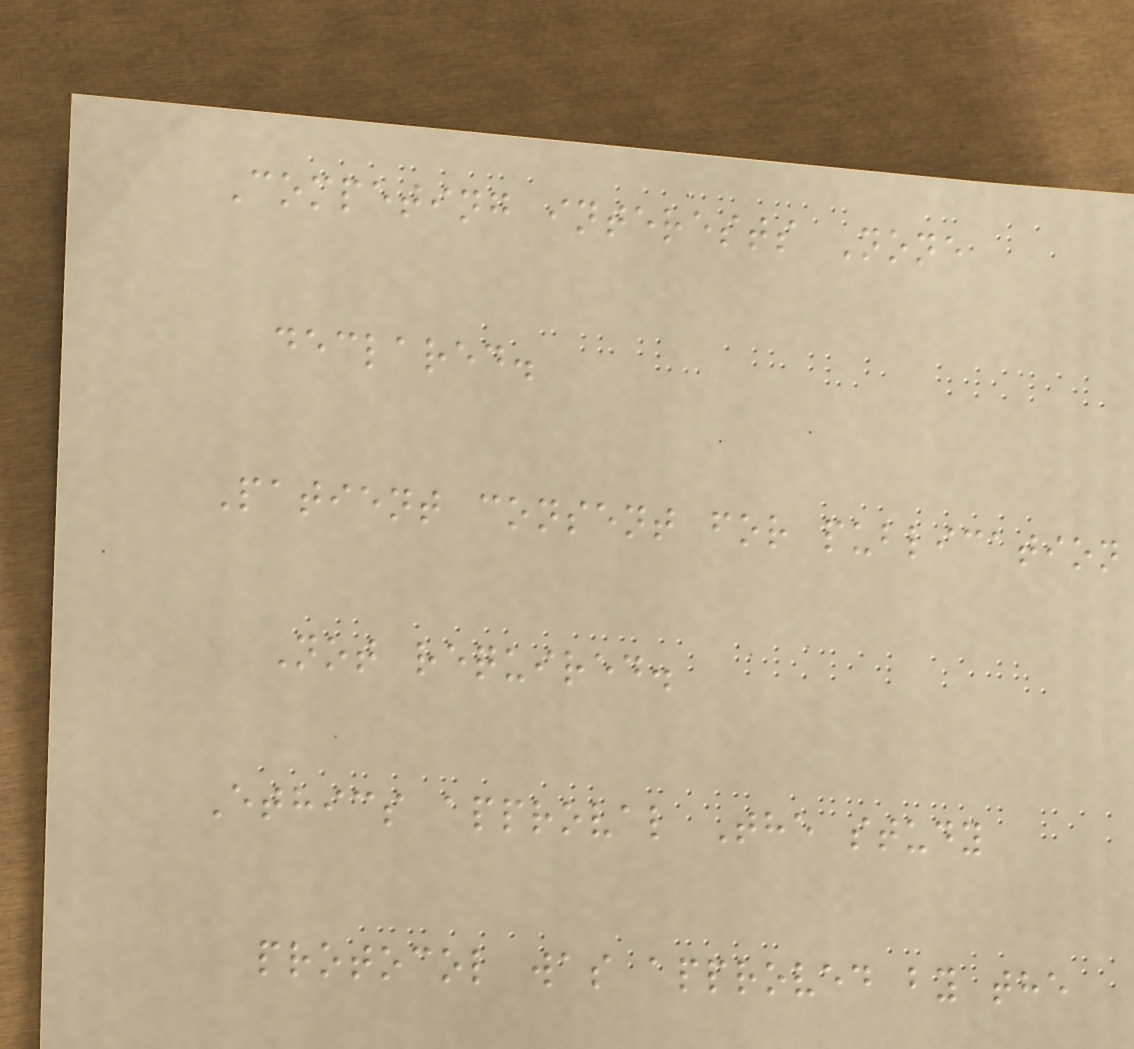Competing interests None
declared.
Patient consent for publication
Not required.
Ethics approval The study
protocol was approved by the
